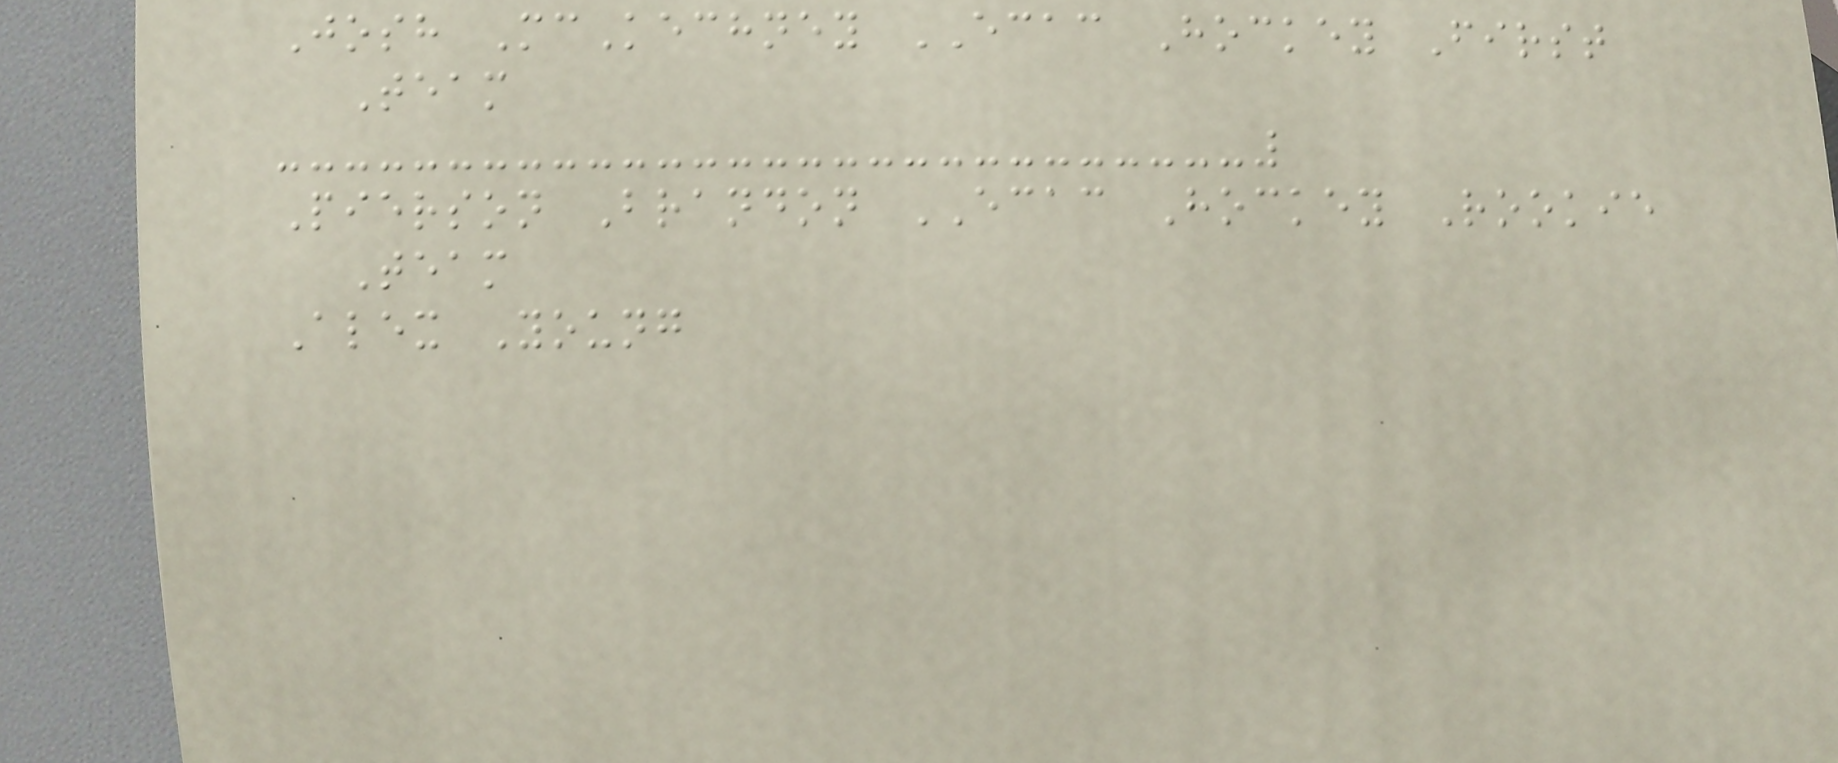Josh McKechney ECAC Hockey First
Team
Pierson Brandon ECAC Hockey Rookie
Team
Alex Young
